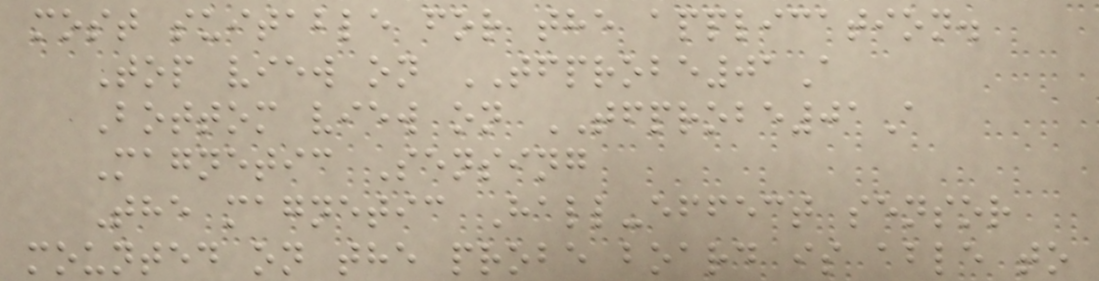most suitable for the application.
Top view on TFPROBE01A
Bottom view on TFPROBE01A
Magnetic Sensing
The magnetic Hall-effect sensor
mounted on the probe board is able to
